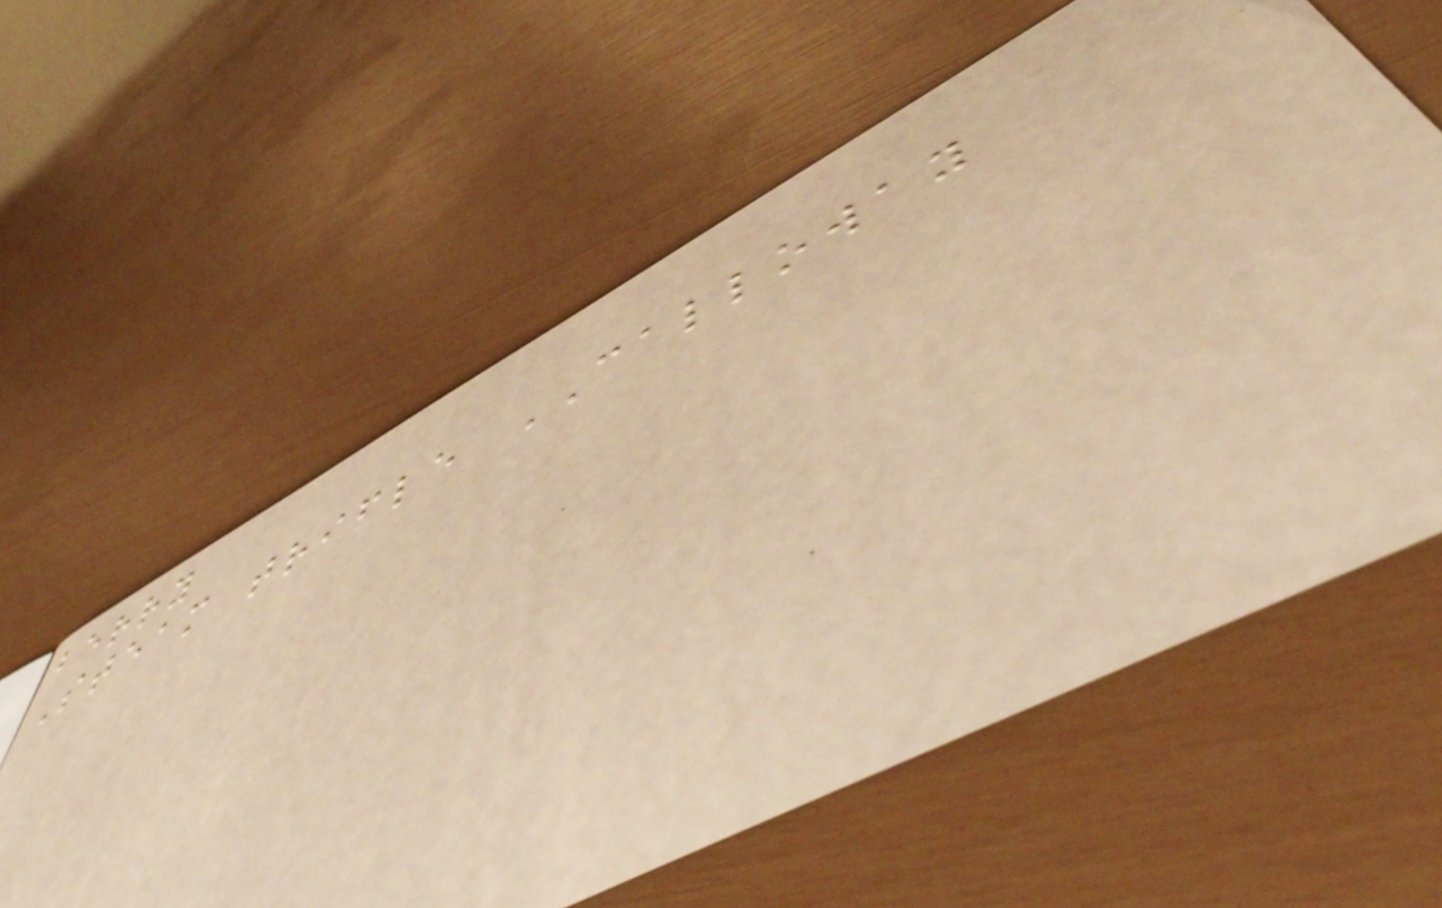berry
Steam trifle CALLOWAY
